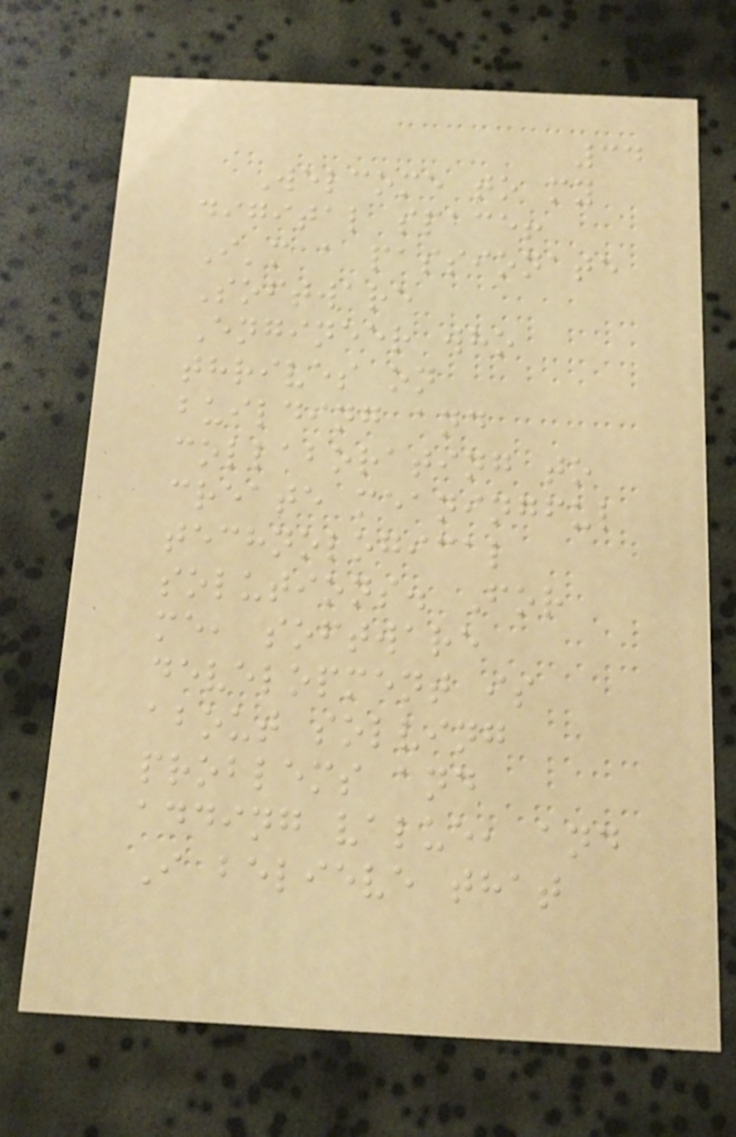34
Welcome to my
digital space!
I'm a passionate
Software
Engineer who
thrives on
building and
collaborating to
create meaningful
technological
solutions. For
me, software
development is
about solving
problems and
adding value, and
I believe that
